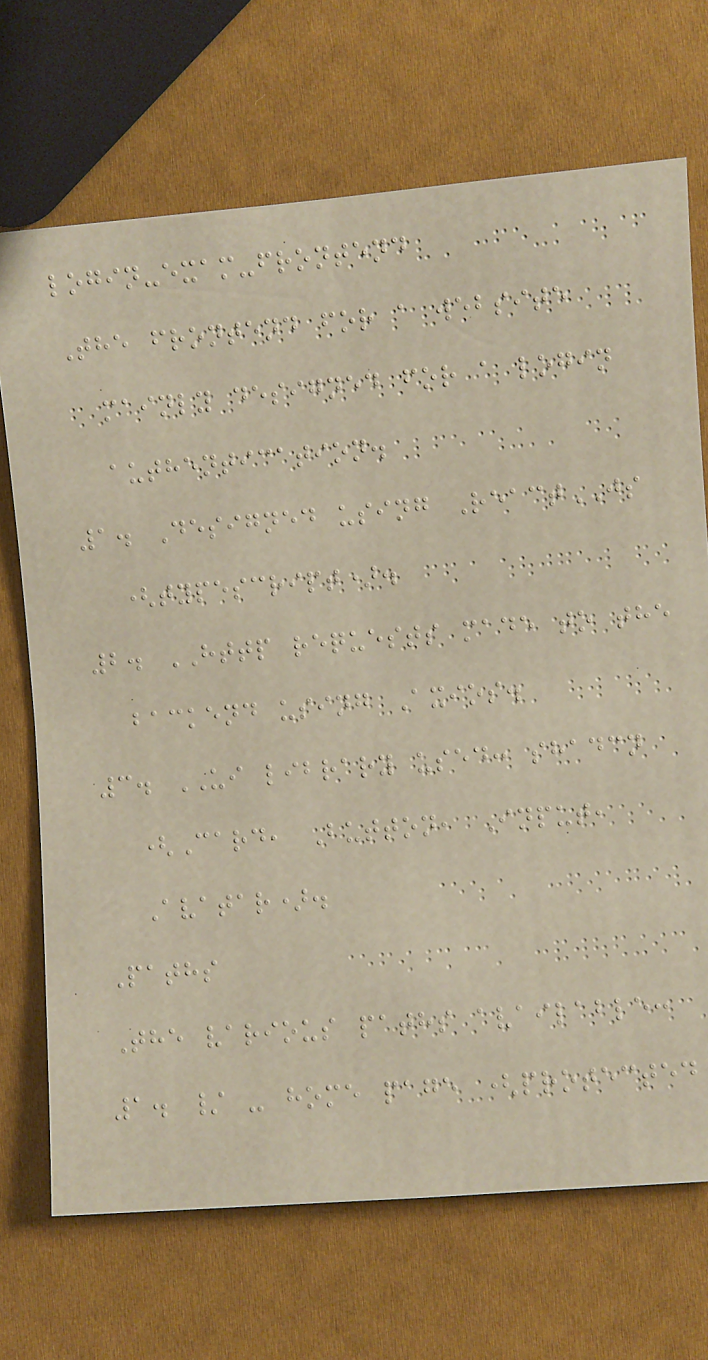login-exam-frontend
The frontend for a website
mainly designed for a login
authentication.
1. Designed using ReactJS
(typescript).
2. HTTP requests made to the
backend using Axios.
3. UI library used: shadcn
(Card, Button, Input,
Avatar).
Paths
The various paths available:
1. / - home page (protected
